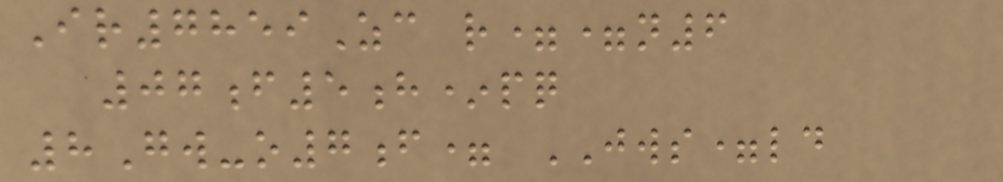Ir7859Zc r==n6
07f5h*pq
8Gw-o7f= JWS=ld
